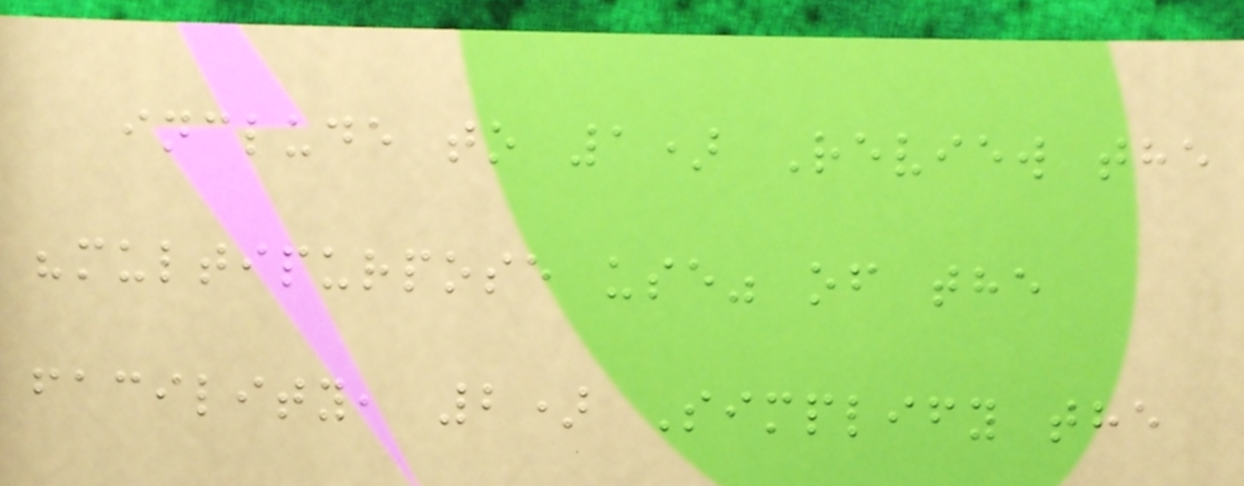include to 1) Review the
"multipurpose use" of the
facility, 2) Simplify the
